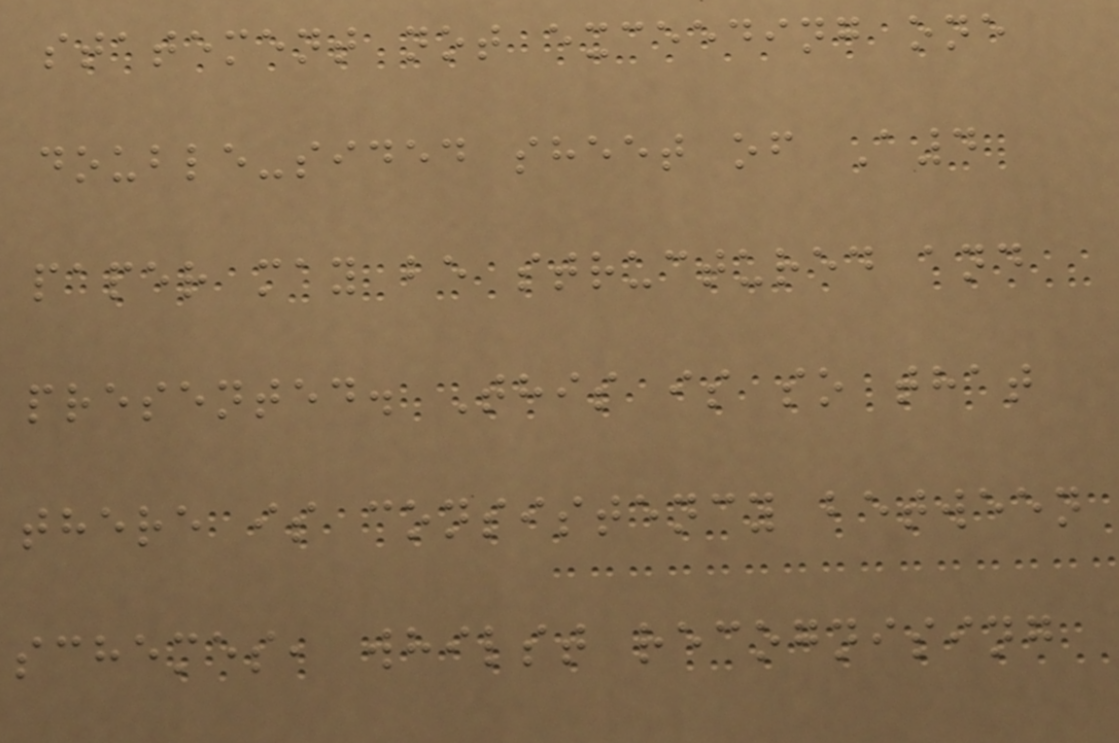statement not exceeding one
double-sided sheet of A4
paper may be structured and
presented. This is so that
there is consistency between
schemes, whilst recognising
